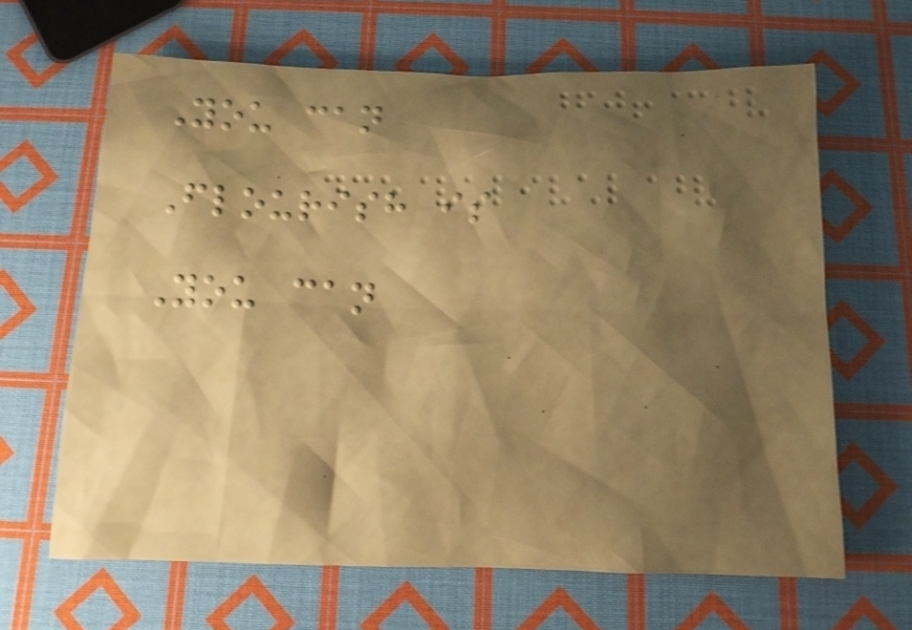You can
Flourish is
You can
